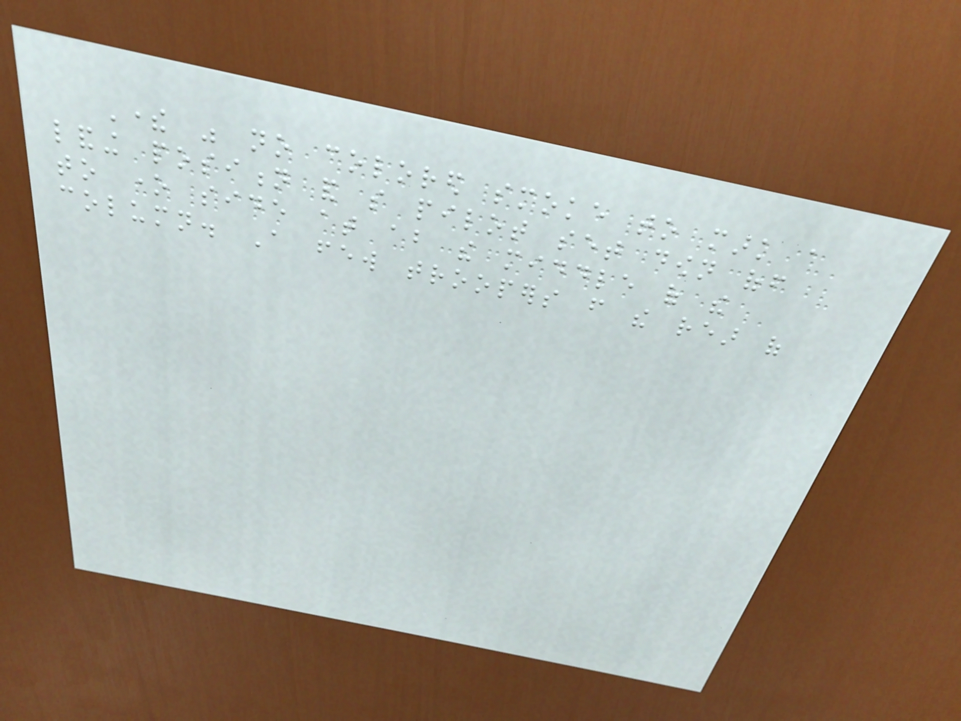There was no colored smoke to mark a
landing position and so pilot set down off
to one side at about the middle of the
column. A few troopers from the rear of
